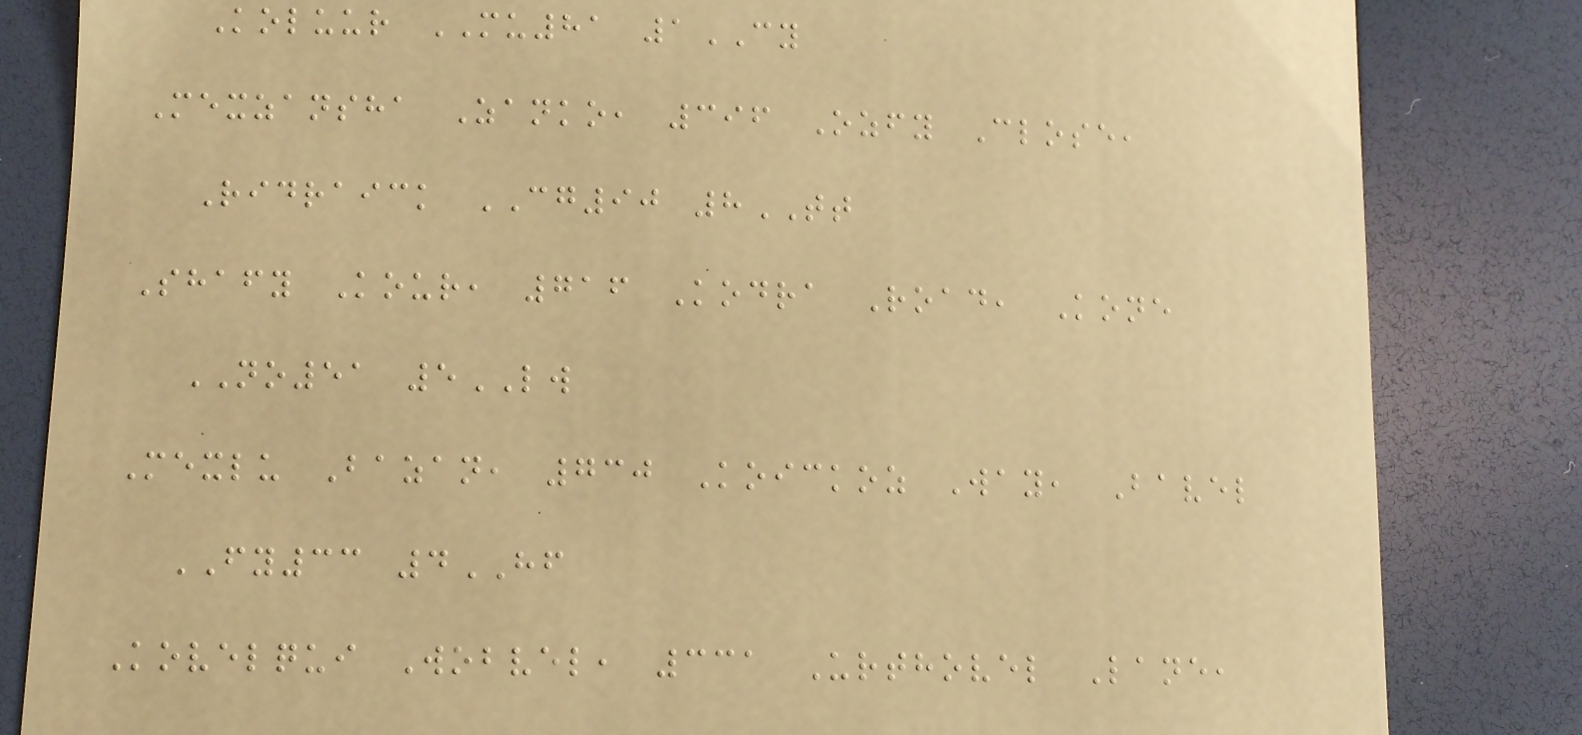Koluur MU81 1CY
Mexzansha Zanko, 396 Ozfy Close,
Ridraick CG90 8TT
Shafy Kour, 716 Kodra Road, Kone
NO51 5LW
Mexlu Bazan, 730 Koickoz Way, Bavel
FY33 4HF
Kovelqui Wobvel, 331 Urthovel Lane,
